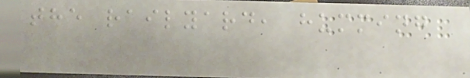the railyard, humming
